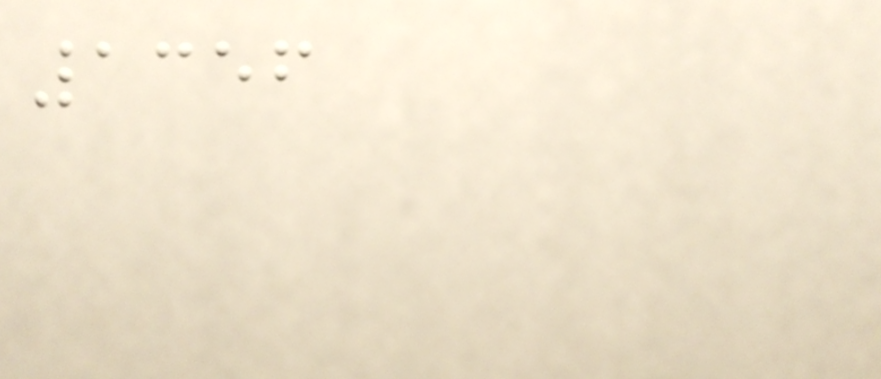1356
